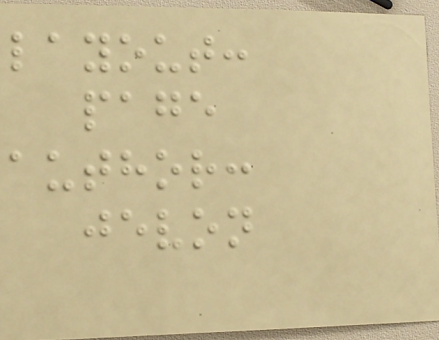layout:
page
author:
jevon
